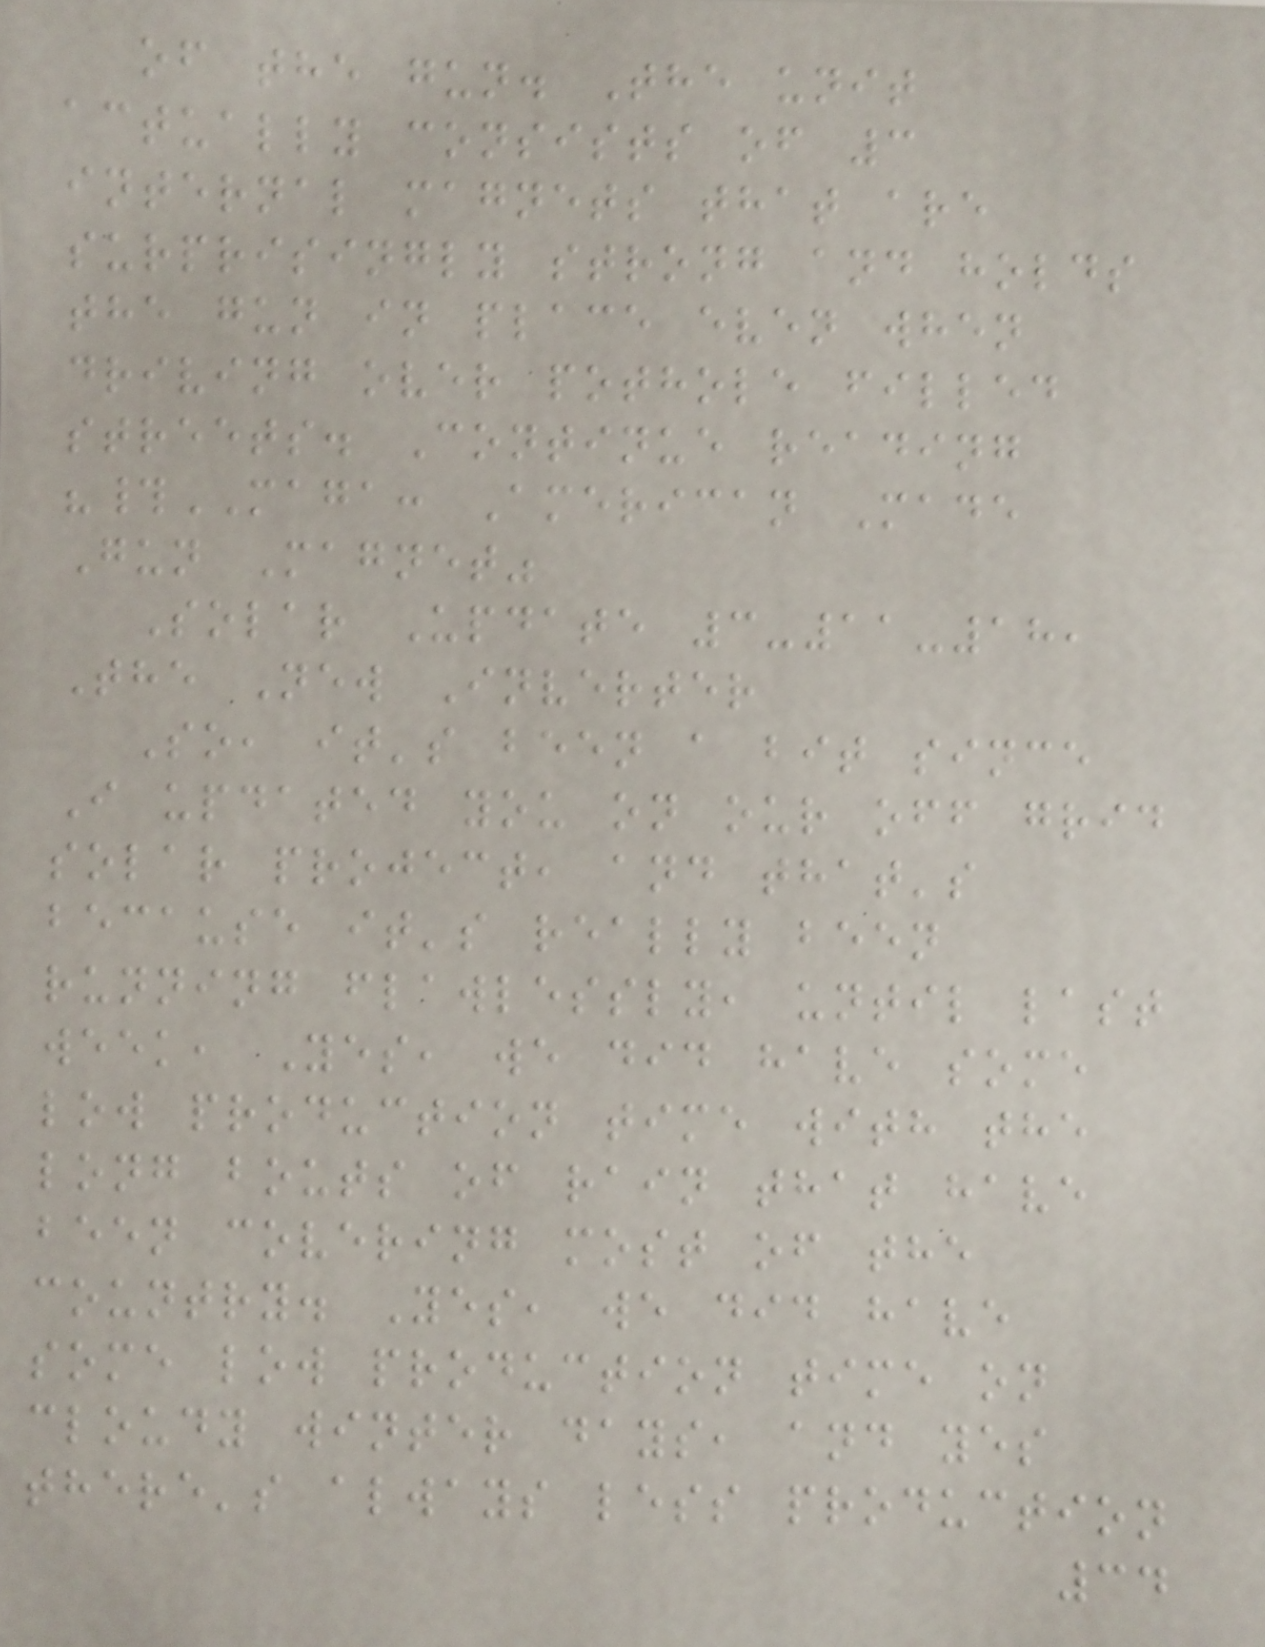of the gun. The unit
actually consists of 3
internal magnets that are
surprisingly strong and holds
the gun in place even when
driving over pothole filled
streets. Continue reading
"#MAGA: American Made
Gun Magnet"
Solar Update 3-11-18,
The New Inverter
So, it's been a bit since
I updated you on our off grid
solar project, and that's
because it's really been
running flawlessly, until last
week, Yes, we did have some
low production time with the
long bouts of rain that have
been covering most of the
country. Yes, we did have
some low production time on
cloudy winter days, and yes
there's always less production
34
